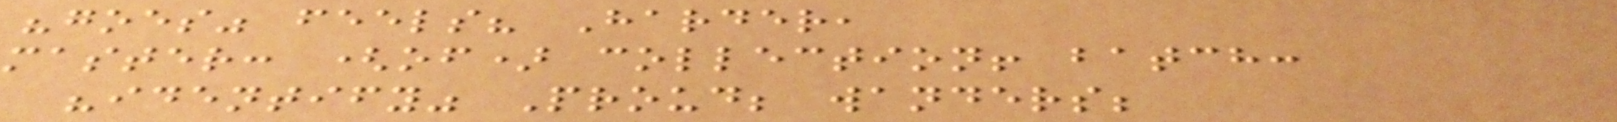"goes" feels? Harder,
master: (of) collection! batch:
"identify" Proud; wanders;
